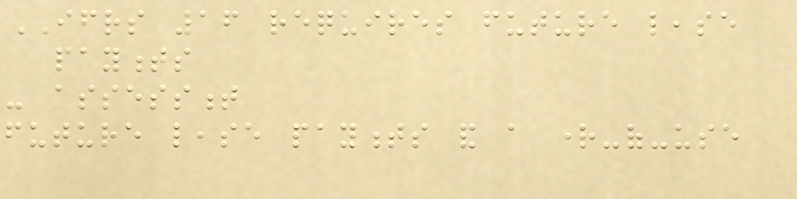IFRS 16 requires future lease
payments
- assessment
future lease payments and a right-of-use
